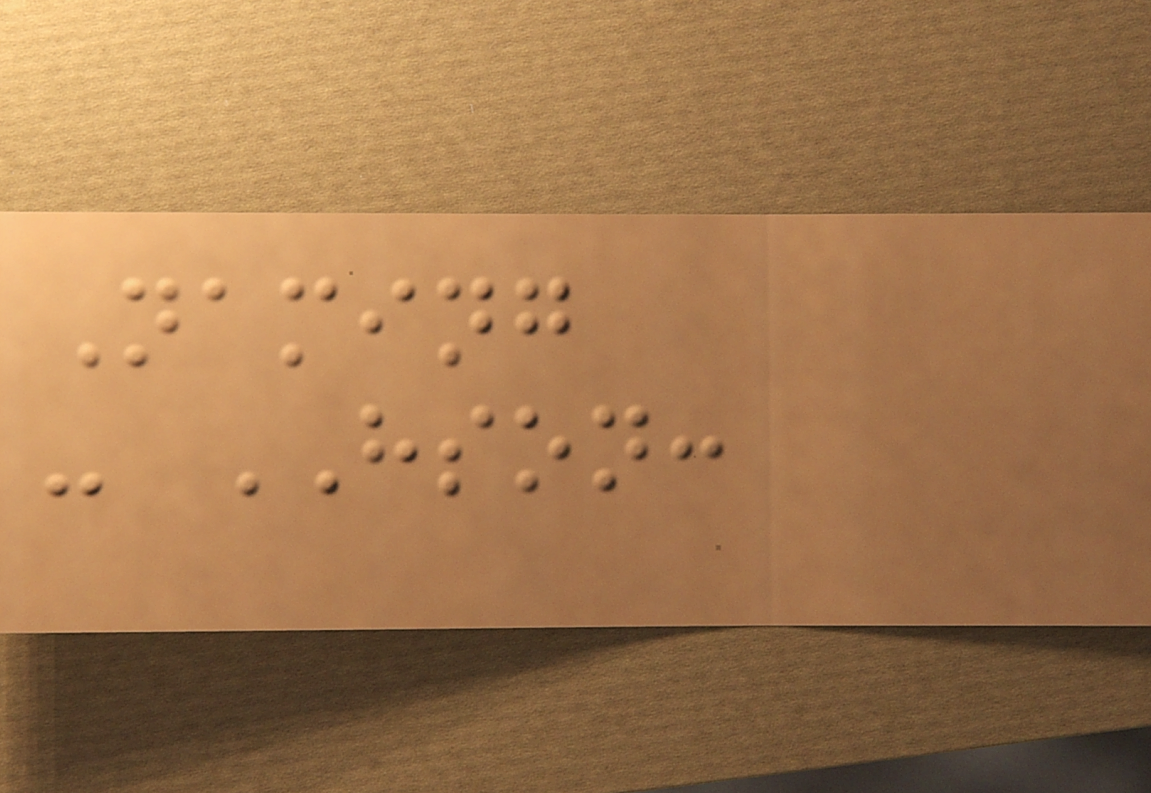Naming
- HSON:
